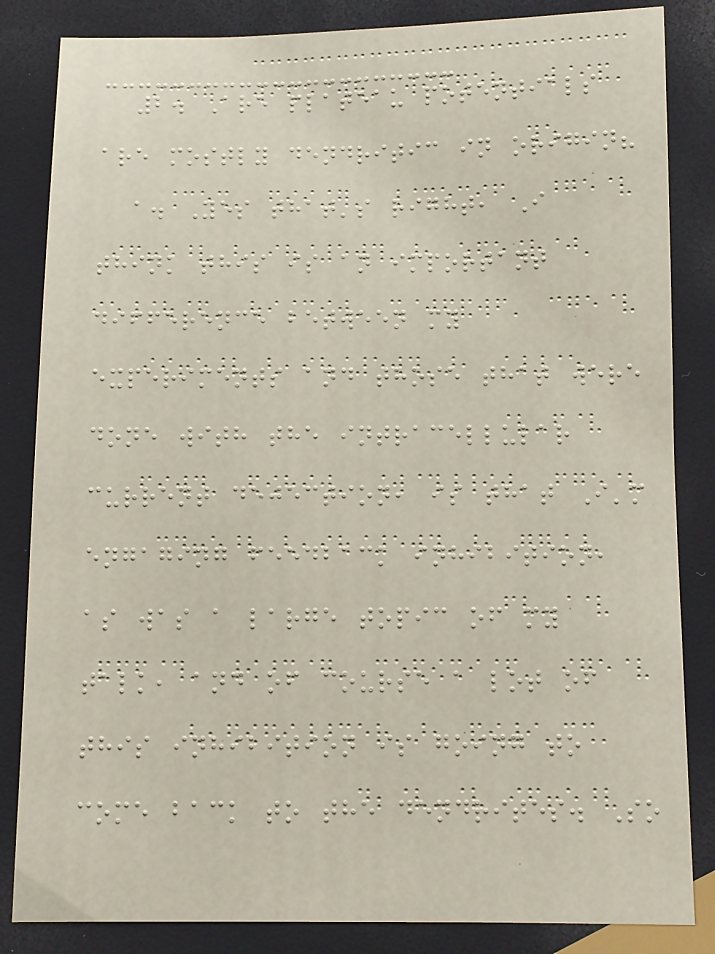2. Are plateau potentials
are mostly dendritic in origin?
a. Yes that's right, I
think this is an important
difference between my
experiments and those that were
done with the intracellular
current dejection, is that I'm
engaging feedback inhibition,
as was a large topic of my
talk, and of course a lot of
this inhibition is going to
come back to the dendrites. So
